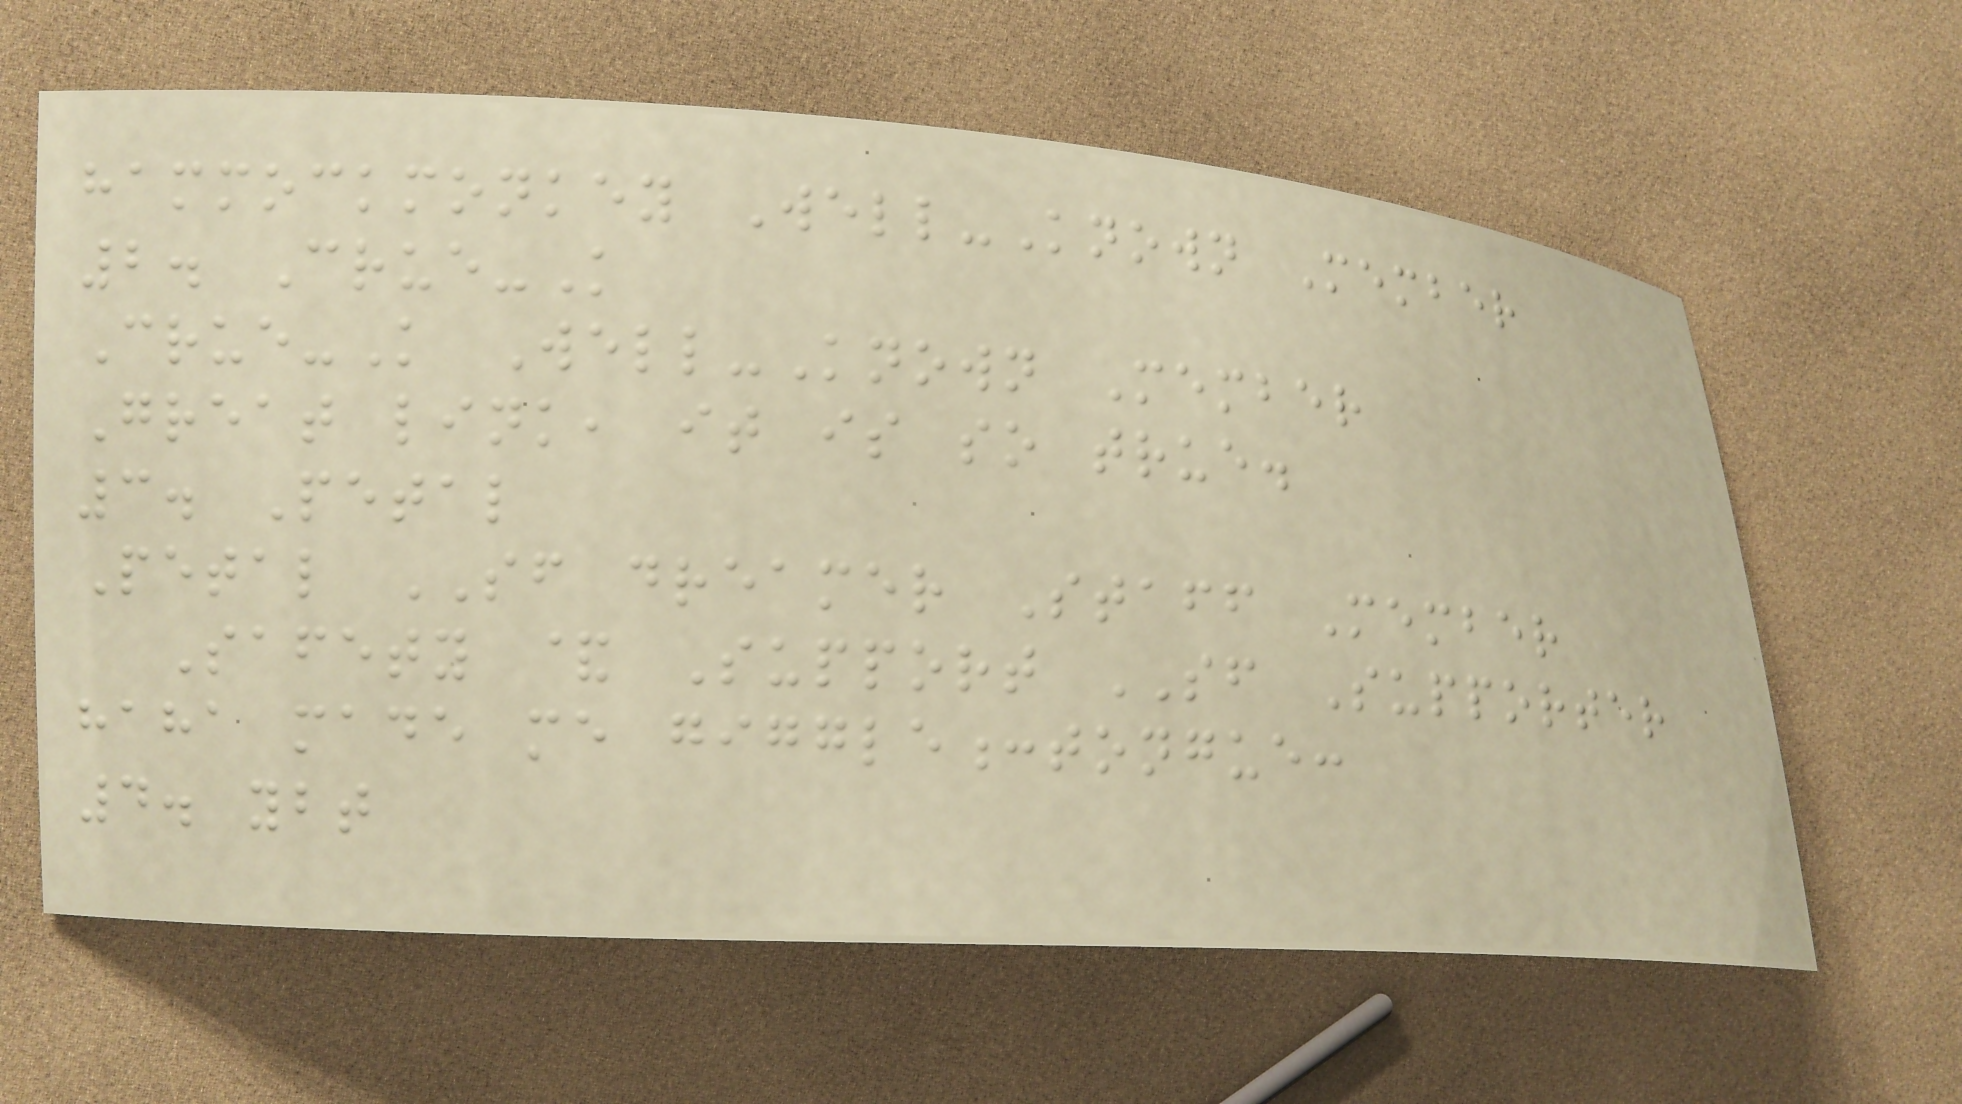hammockmonkey Well-Known Member
2. Crue-K
Crue-K Well-Known Member
Great link, it is so true.
3. Petal
Petal SF dreamer Staff Member
Safety & Support SF Supporter
haha made me giggle:tongue:
4. ybt
